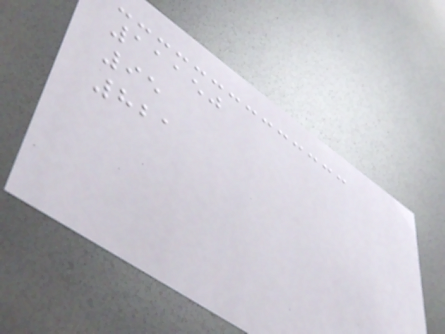11150
95
821
